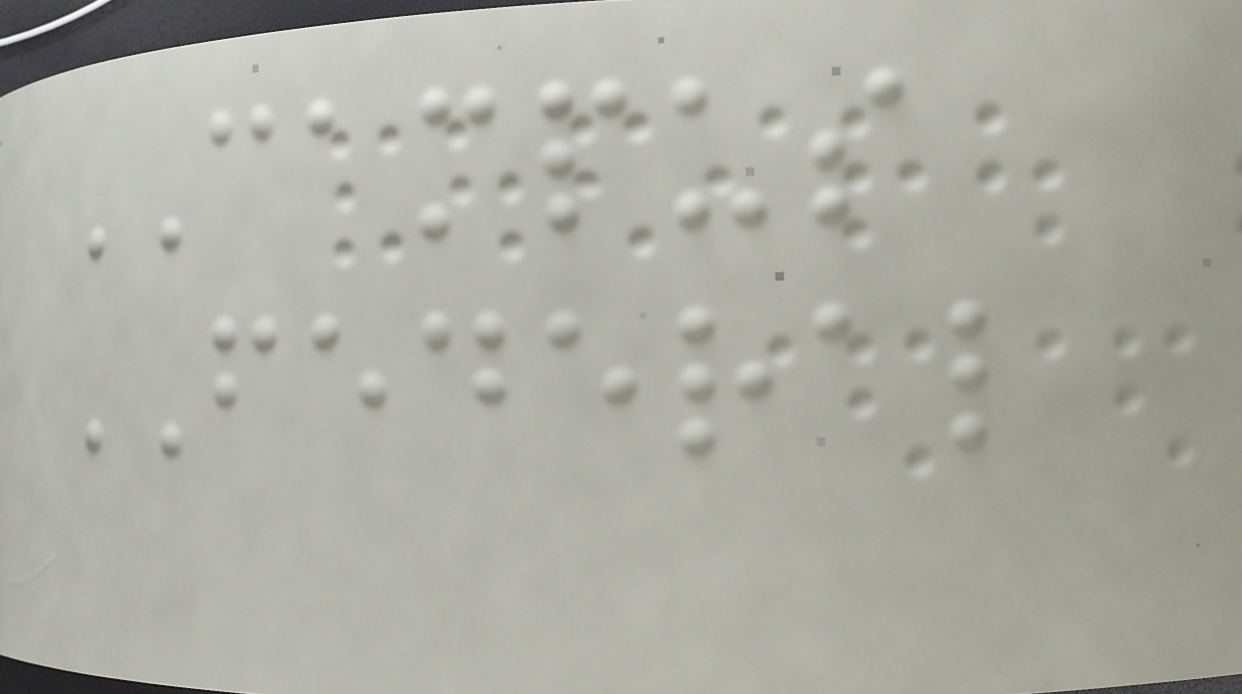CAMPUS
FEDERAL
